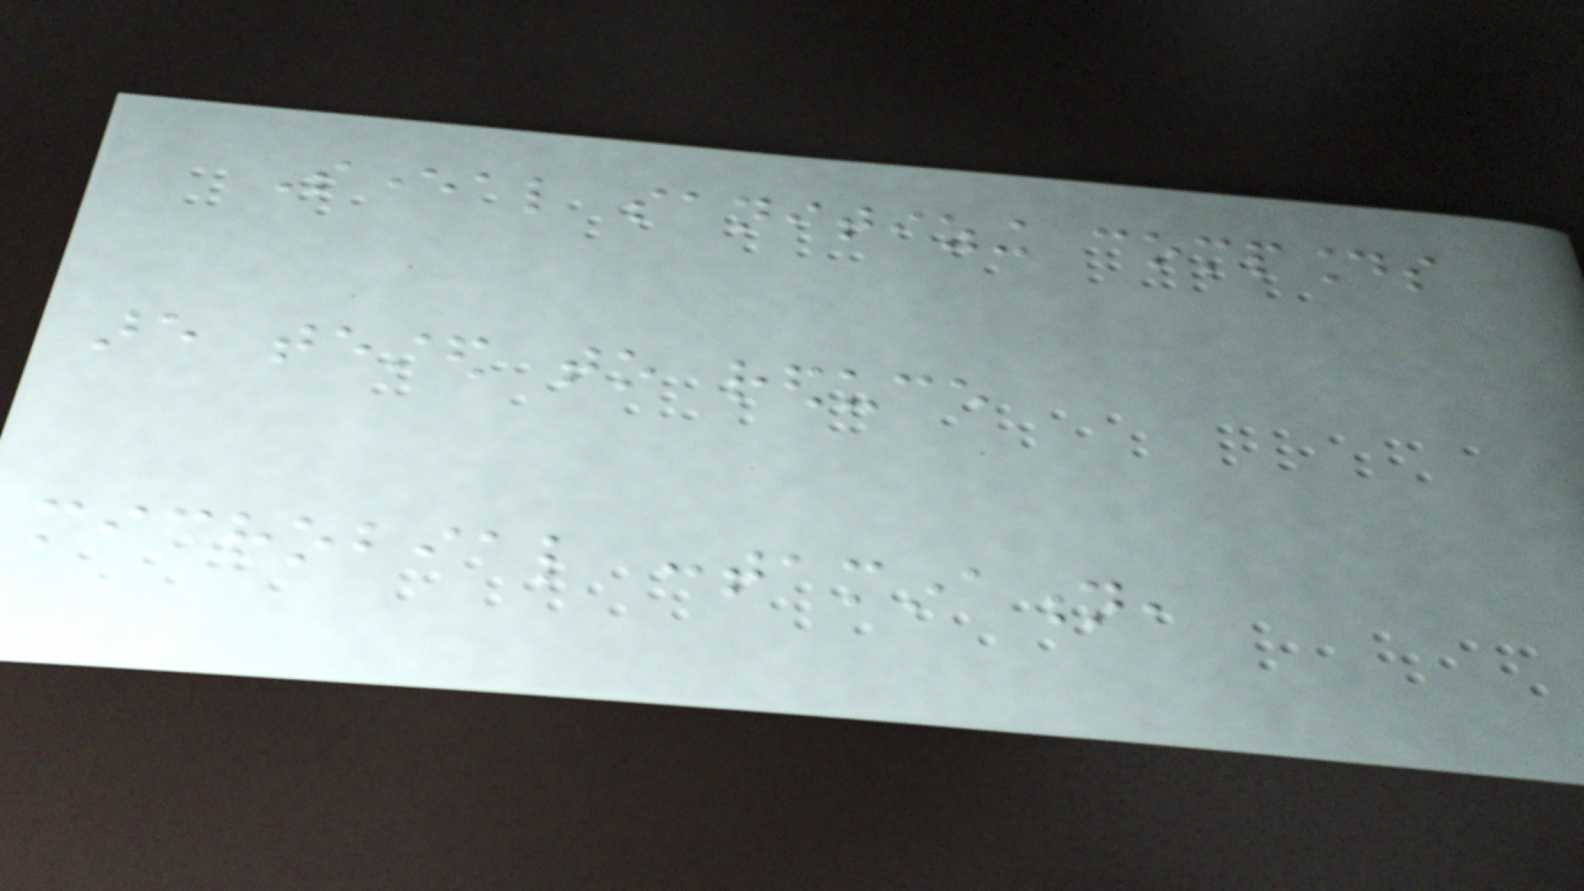Several sanitizing compounds
are tested to reduce
microbial contamination,
